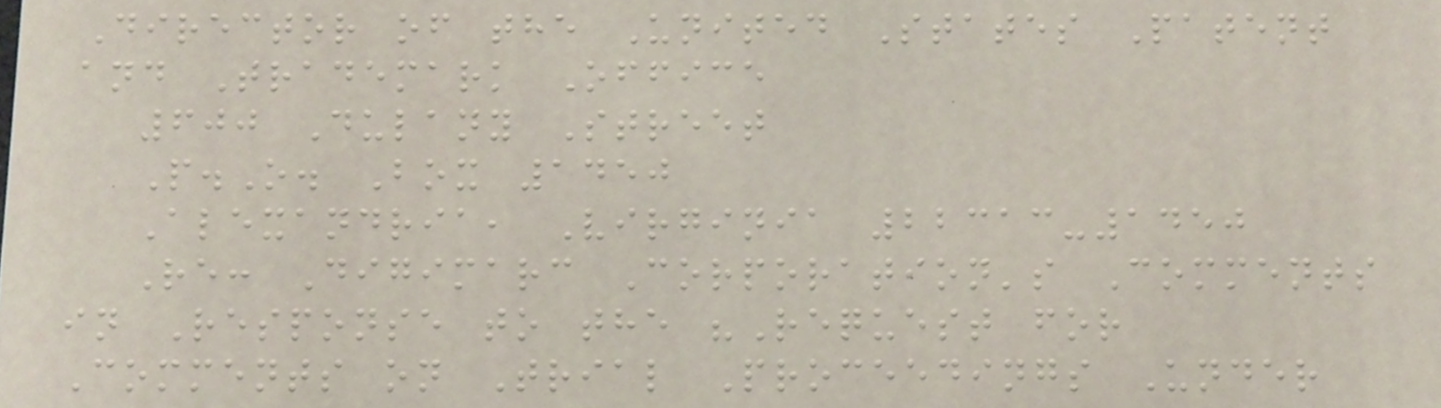Director of the United States Patent
and Trademark Office
600 Dulany Street
P.O. Box 1450
Alexandria, Virginia 22313-1450
Re: Digimarc Corporation's Comments
in Response to the "Request for
Comments on Trial Proceedings Under
